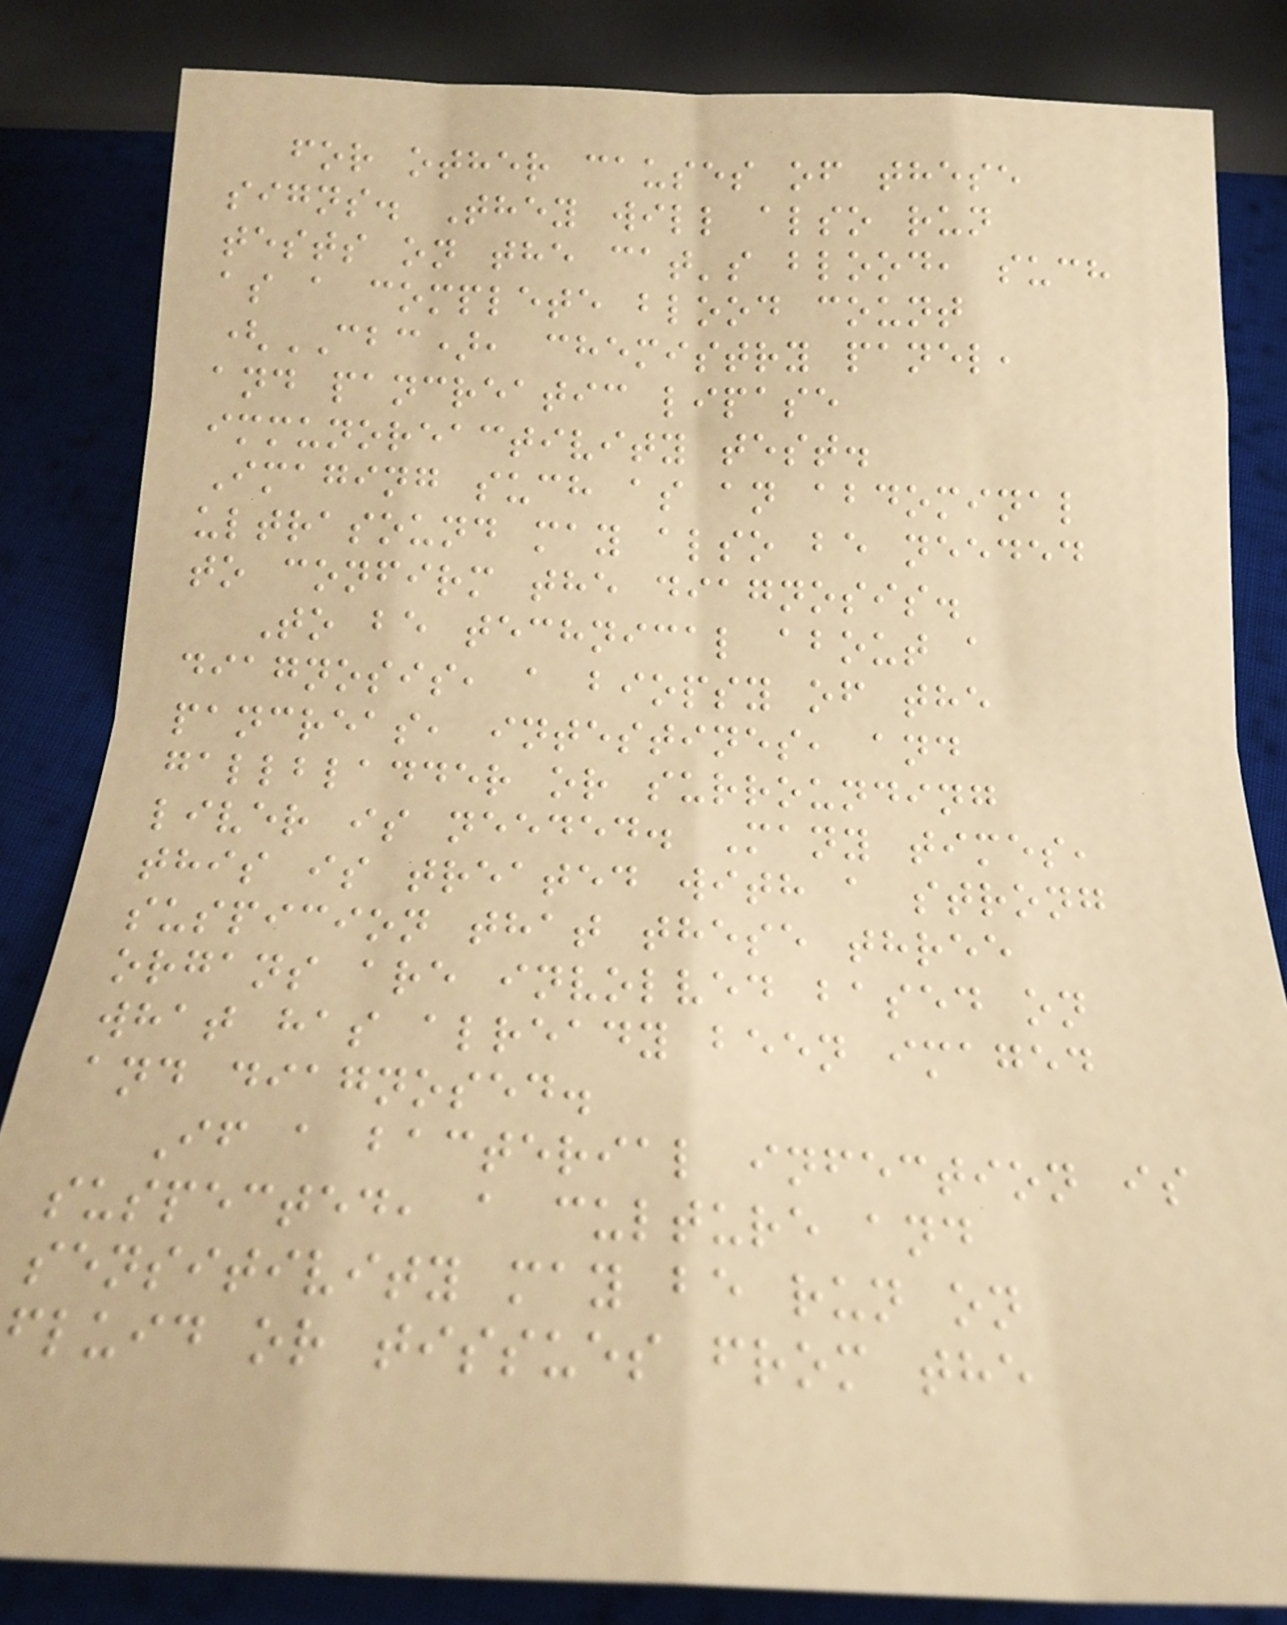for other causes of these
signs. They will also run
tests on the cat's blood, such
as a complete blood count
(CBC), chemistry panel,
and pancreatic lipase
immunoreactivity test.
Imaging such as an abdominal
ultrasound may also be needed
to confirm the diagnosis.
To be technical about a
diagnosis, a biopsy of the
pancreas, intestines, and
gallbladder or surrounding
liver is needed. Many times,
this is treated with a strong
suspicion that these three
organs are involved based on
what has already been imaged
and diagnosed.
If a bacterial infection is
suspected, a culture and
sensitivity may be run on
fluid or tissues from the
